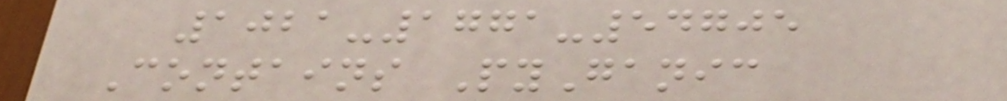1021-1771-54705
Contains PyGanic
